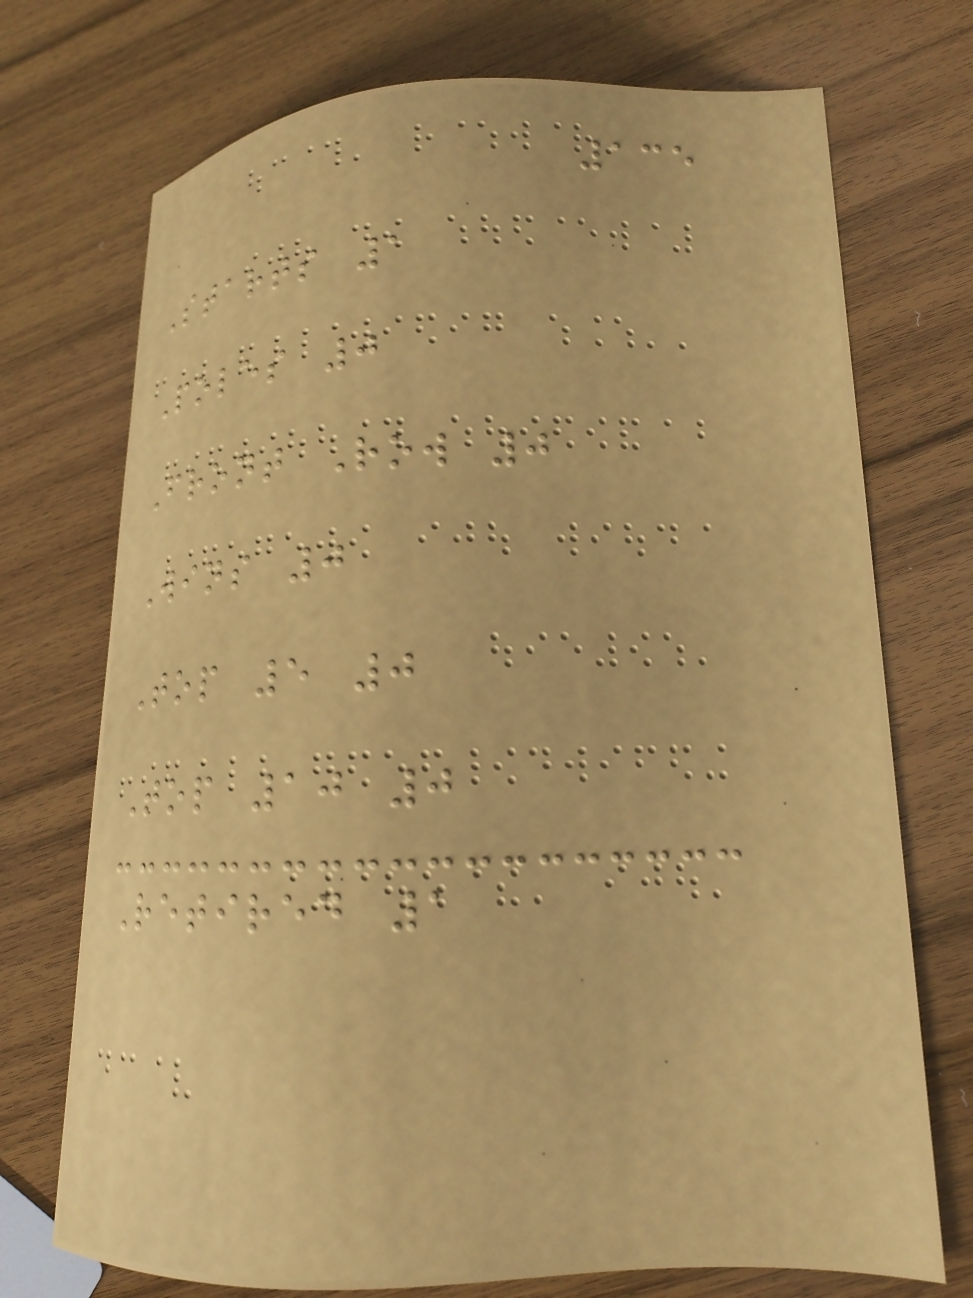135
Starts 1
Poles 0
Front Row 0
Wins 0
Top 5 0
Top 10 0
Retired 1
